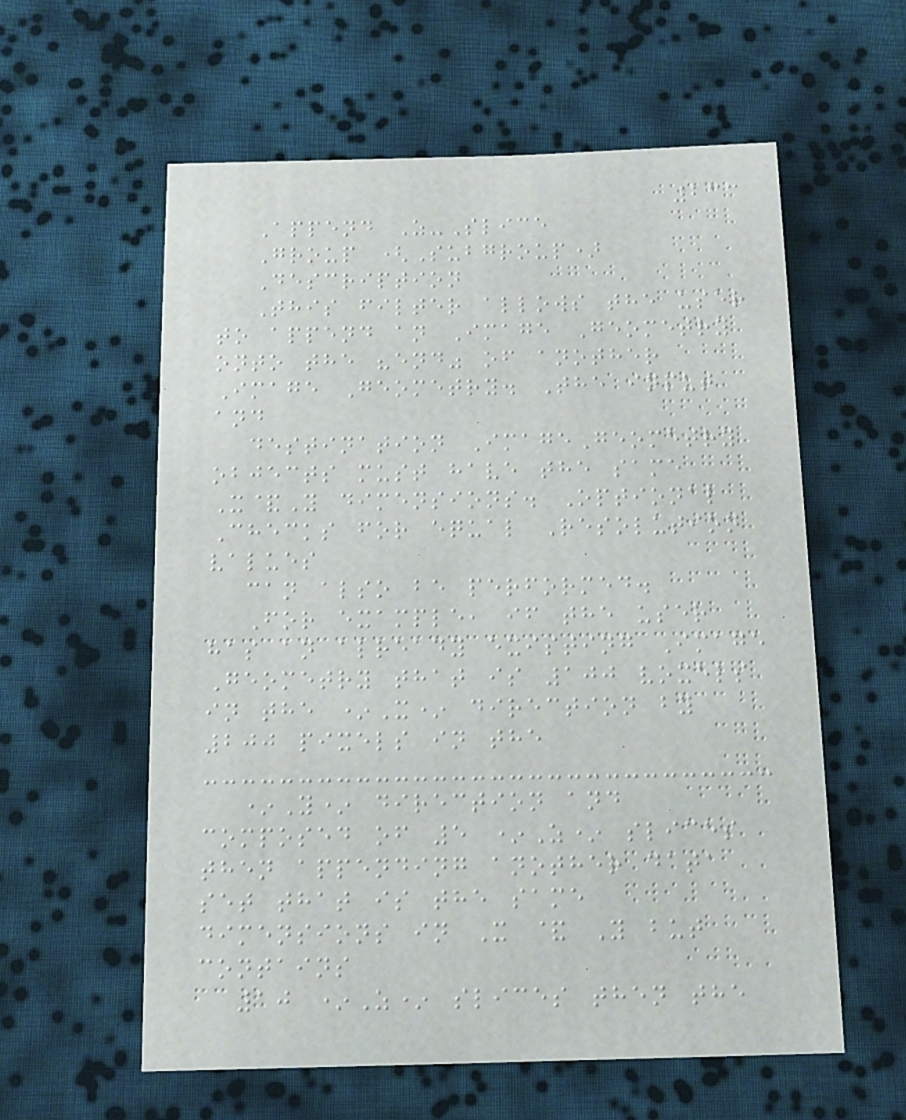233
Append Z-Slice
Group (Subgroup)
Description
This filter allows the user
to append an Image Geometry
onto the "end" of another
Image Geometry. The input
and
destination ImageGeometry
objects must have the same
X&Y dimensions. Optional
Checks for equal Resolution
values
can also be performed.
For example, if the user
has an already existing Image
Geometry that is 100 voxels
in the *X* direction by
200 pixels in the
*Y* direction and
composed of 5 *Z* slices
then appending another data
set that is the same
dimensions in X & Y but
contains
10 *Z* slices then the
